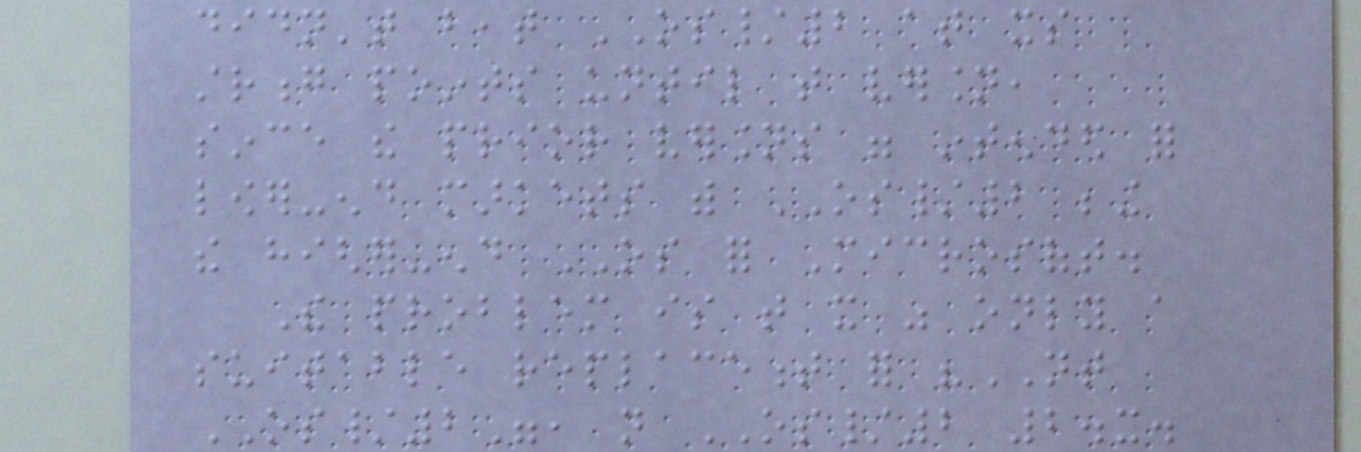didn't beat OS/2 at its
strong points until that version,
since the prior versions were intended for
lower-end markets with OS/2 being
the higher-end OS for Microsoft.
The problem is that it was only a
suitable replacement for "NT
OS/2", not OS/2 2.x.
